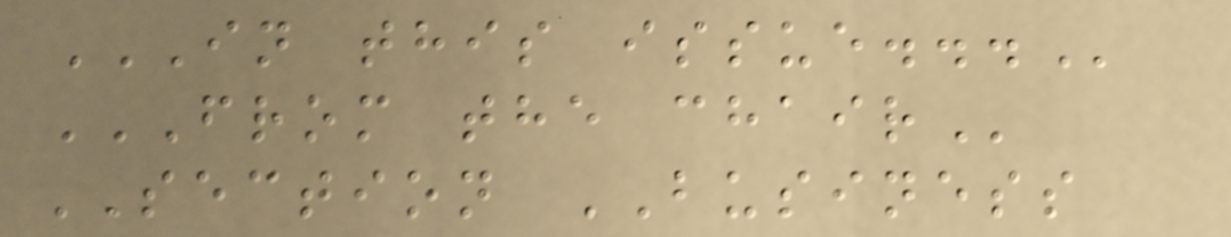IN THIS ISSUE...
FROM THE CHAIR
SECTION BUSINESS
